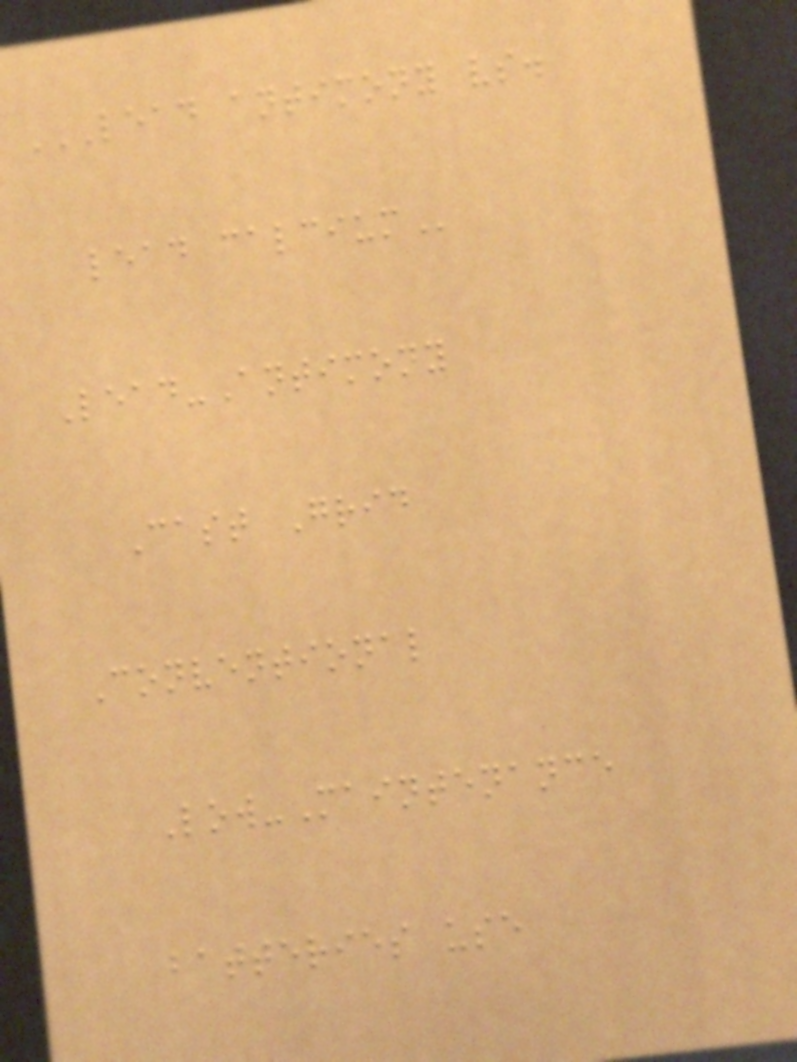LEAD ANTIMONY VS.
LEAD CALCIUM
Lead-Antimony
Cast Grid
Conventional
Low-Maintenance
batteries use
